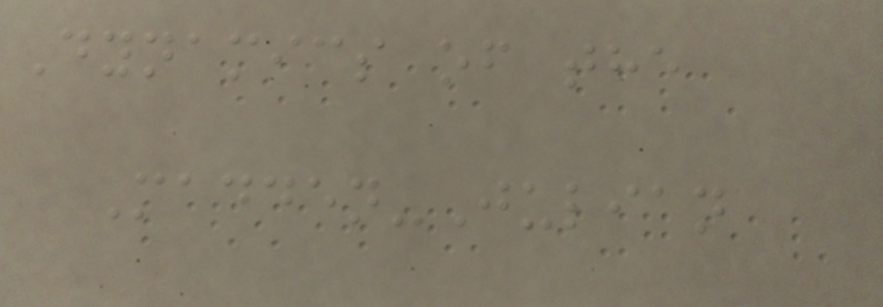Dynamics of the
Madden-Julian
